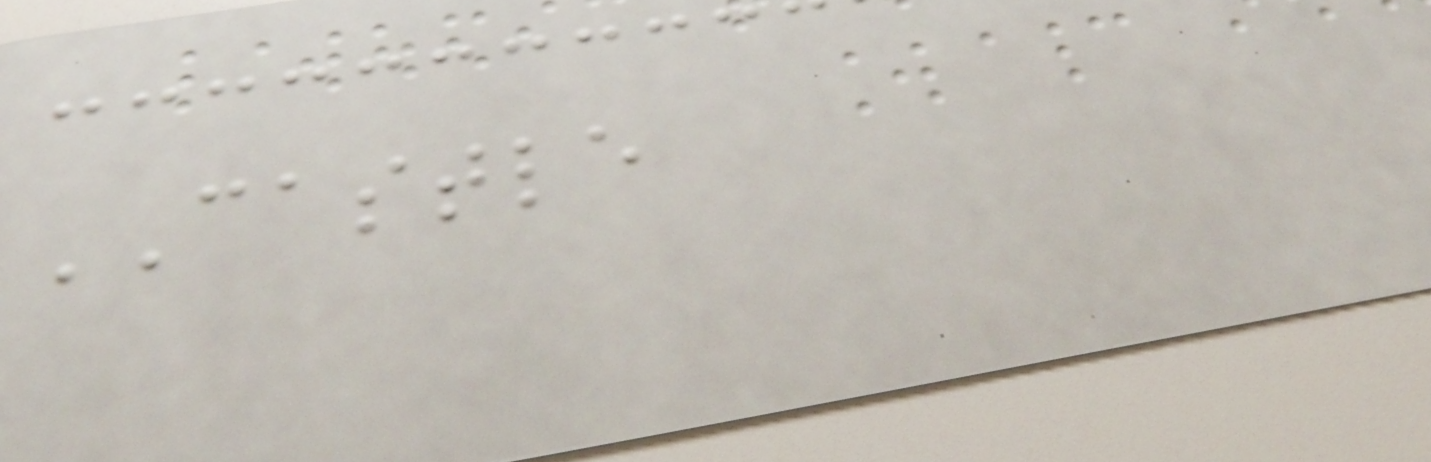CASTLE
